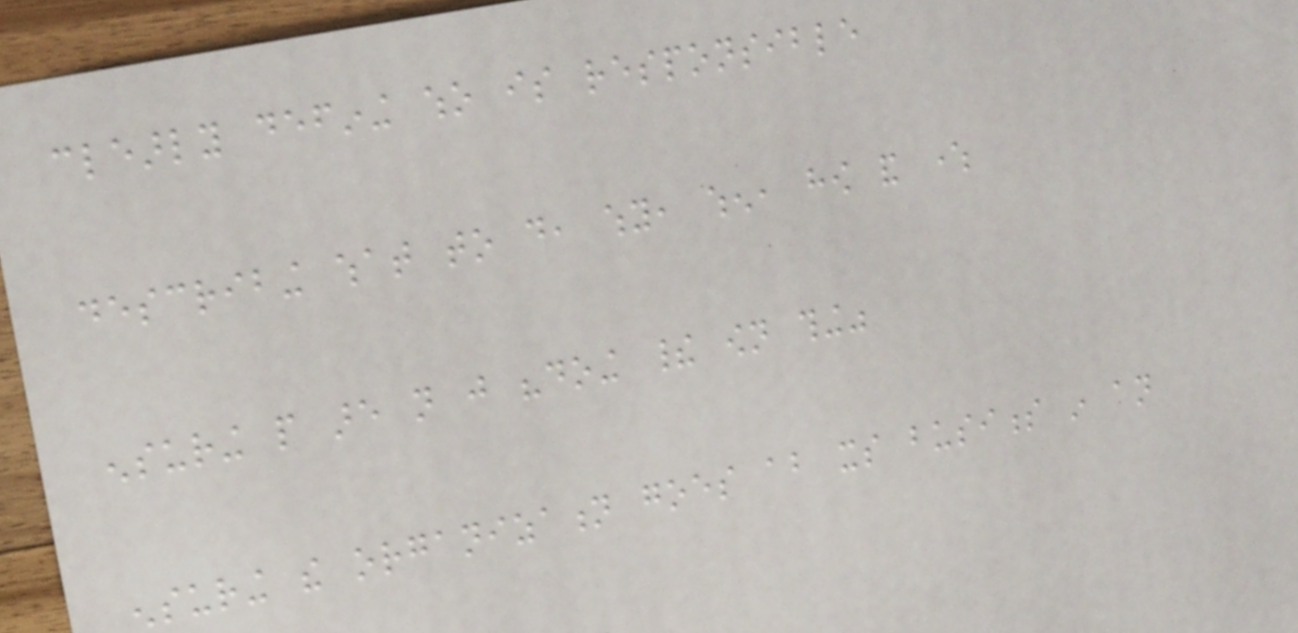clearly defining who is responsible
describing what to do, why, when, how and where
ensuring people are not just "doing their own thing"
ensuring the organization goes about its business in an
